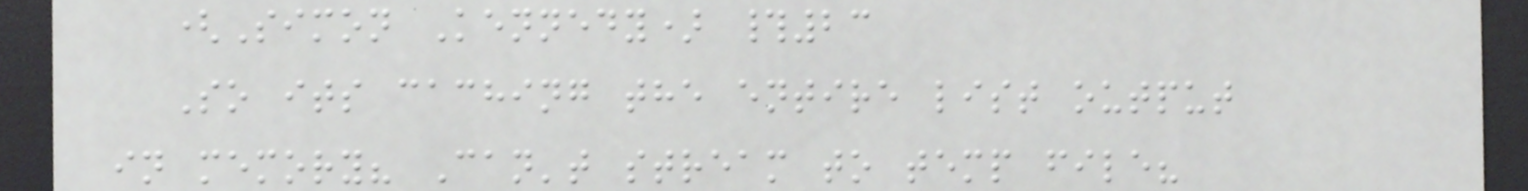(Simon Kennedy) #23
So its caching the entire list output
in memory? Can't stream to temp file?
